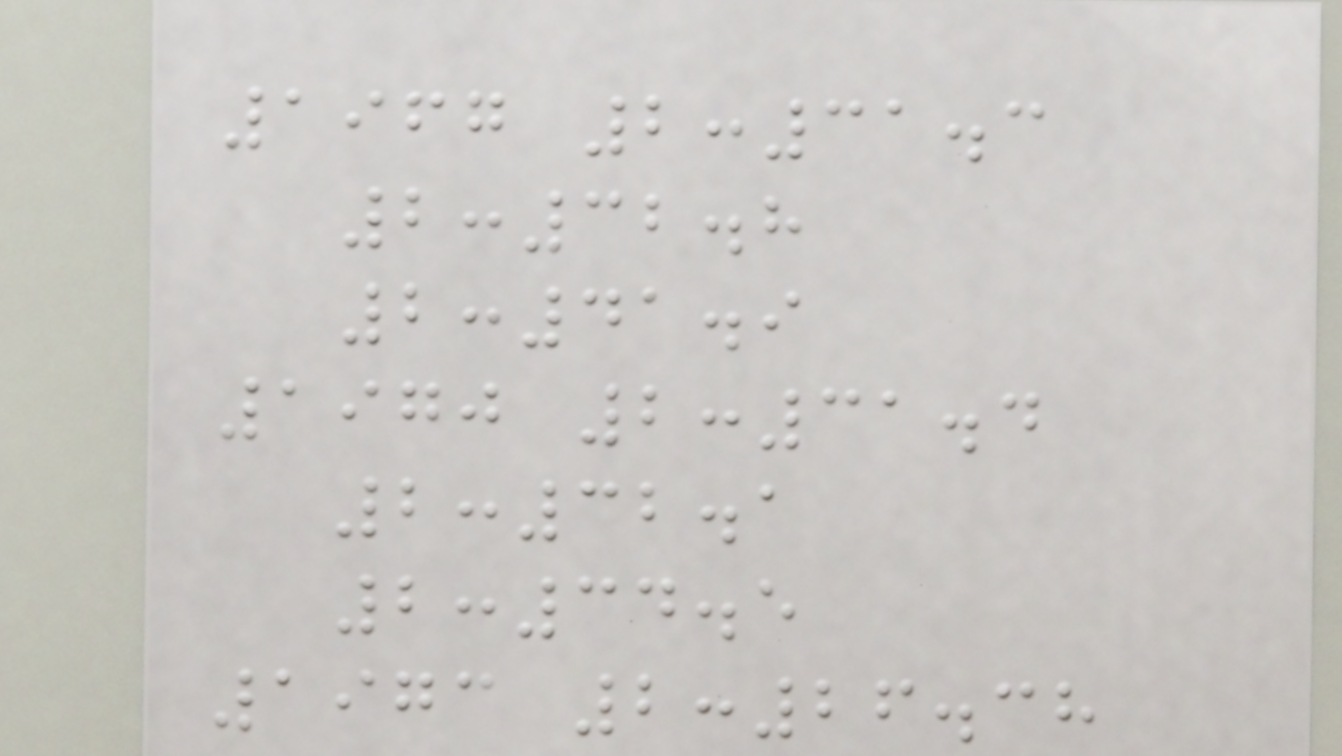1967 2:31.3
2:32.8
2:41.9
1970 2:31.4
2:32.1
2:34.5
1973 2:26.38
